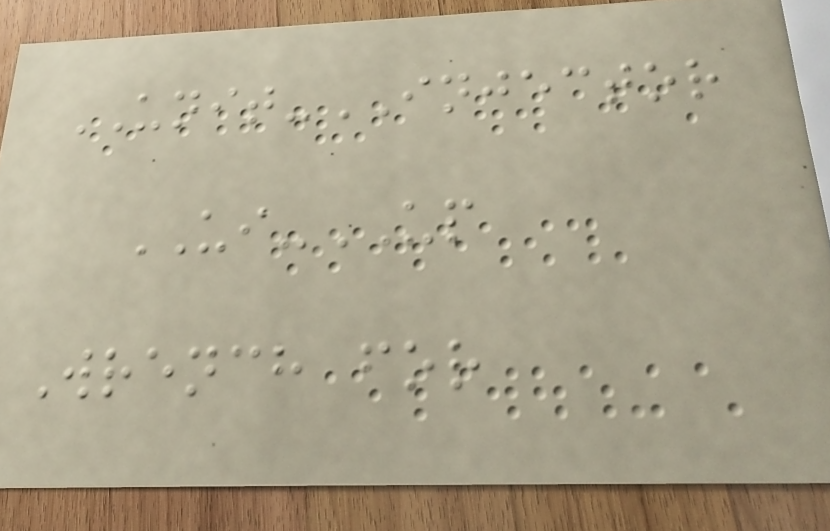UNIT-INJECTOR
UI-UP
Wrench for
